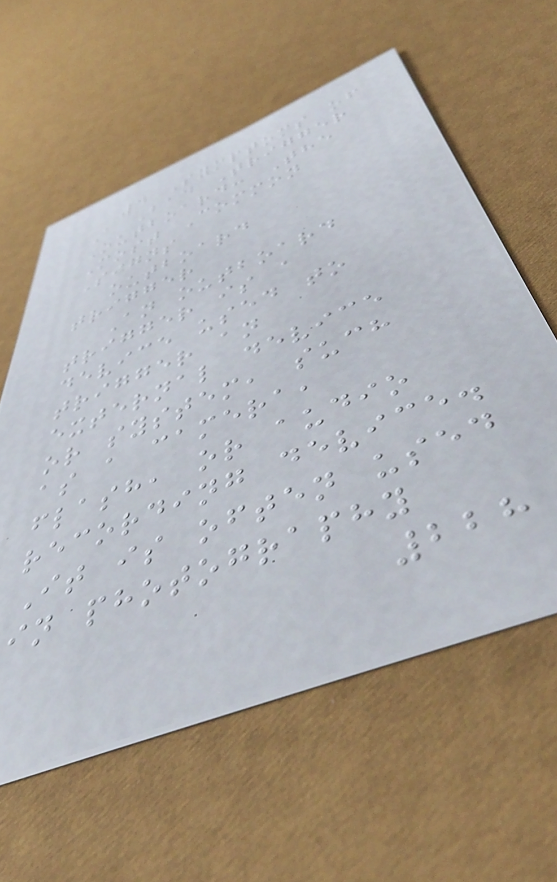4 Symptoms of
A Bad Trigger
Outboard: The
Most Common
Signs
outboard
trigger
An outboard
trigger is a
device used to
trigger an
external device
or system, such
as a camera,
flash, or audio
recording device.
It is often used
in photography
228
